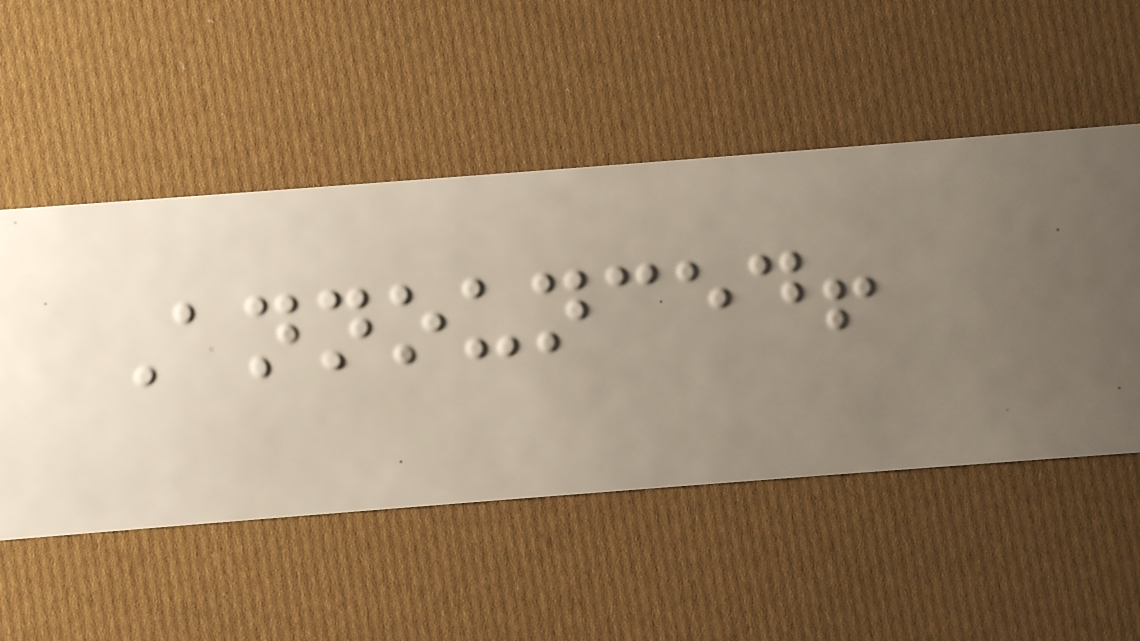Announced!
